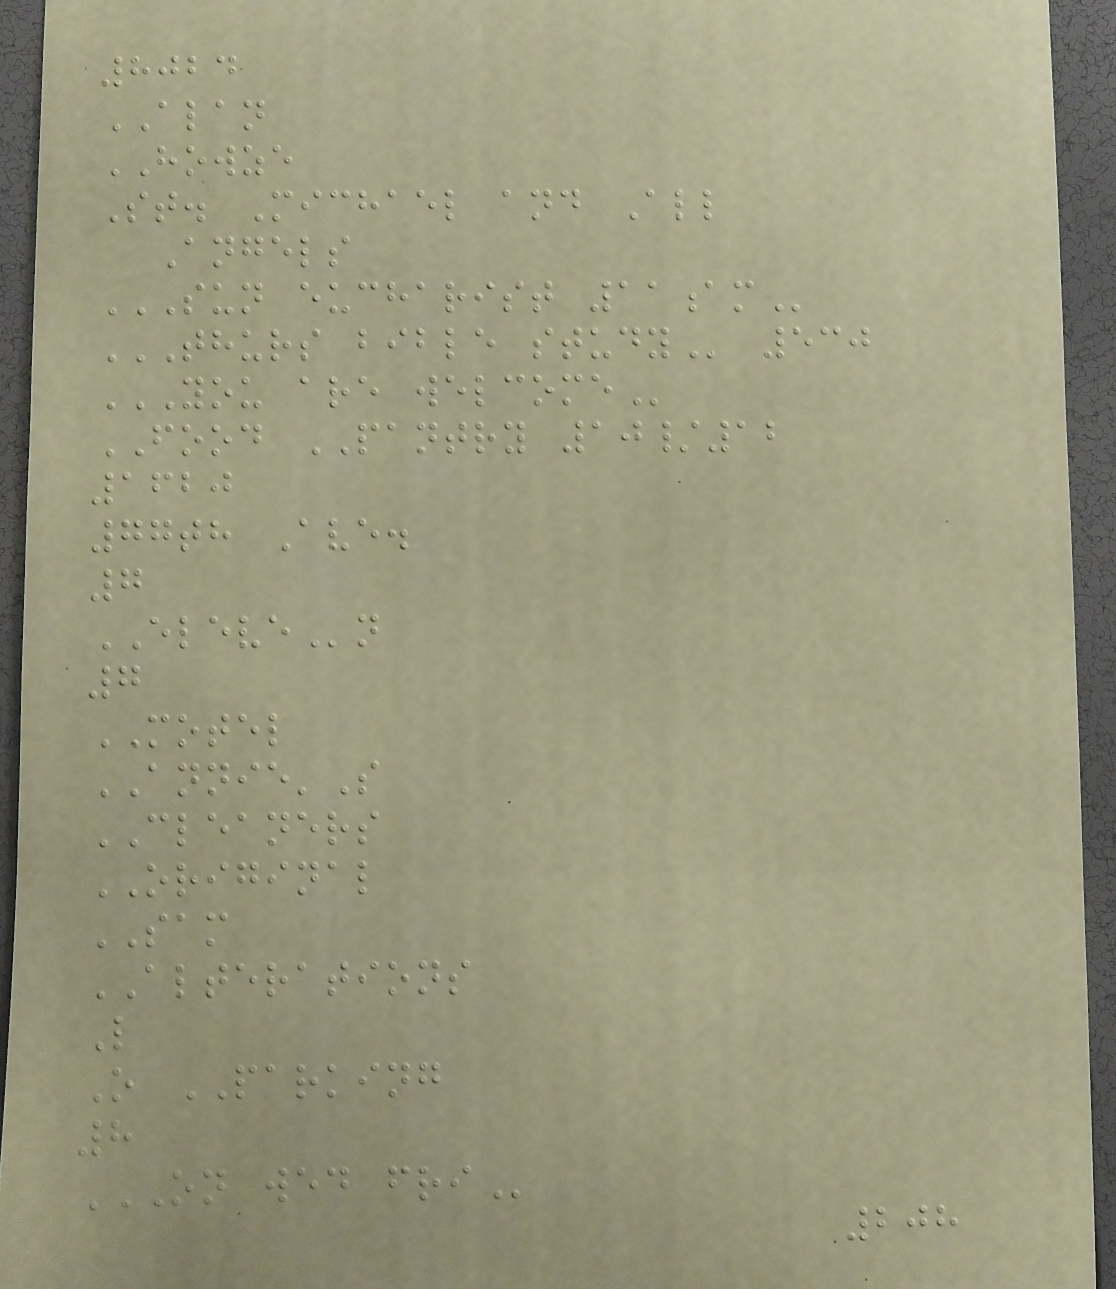8024
ALAN
HOWZE
St. Michael and All
Angels
SUN EUCHARIST 11AM
THURS BIBLE STUDY 530
YOU ARE WELCOME
FOOD PANTRY 10/12
1620
77th Ave.
7
ELEVEn
7
MOTEL
ANNIE'S
CLEANERS
ORIGINAL
SAM
ALTERATIONS
L
O PARKING
8
ON WED FRI
208
